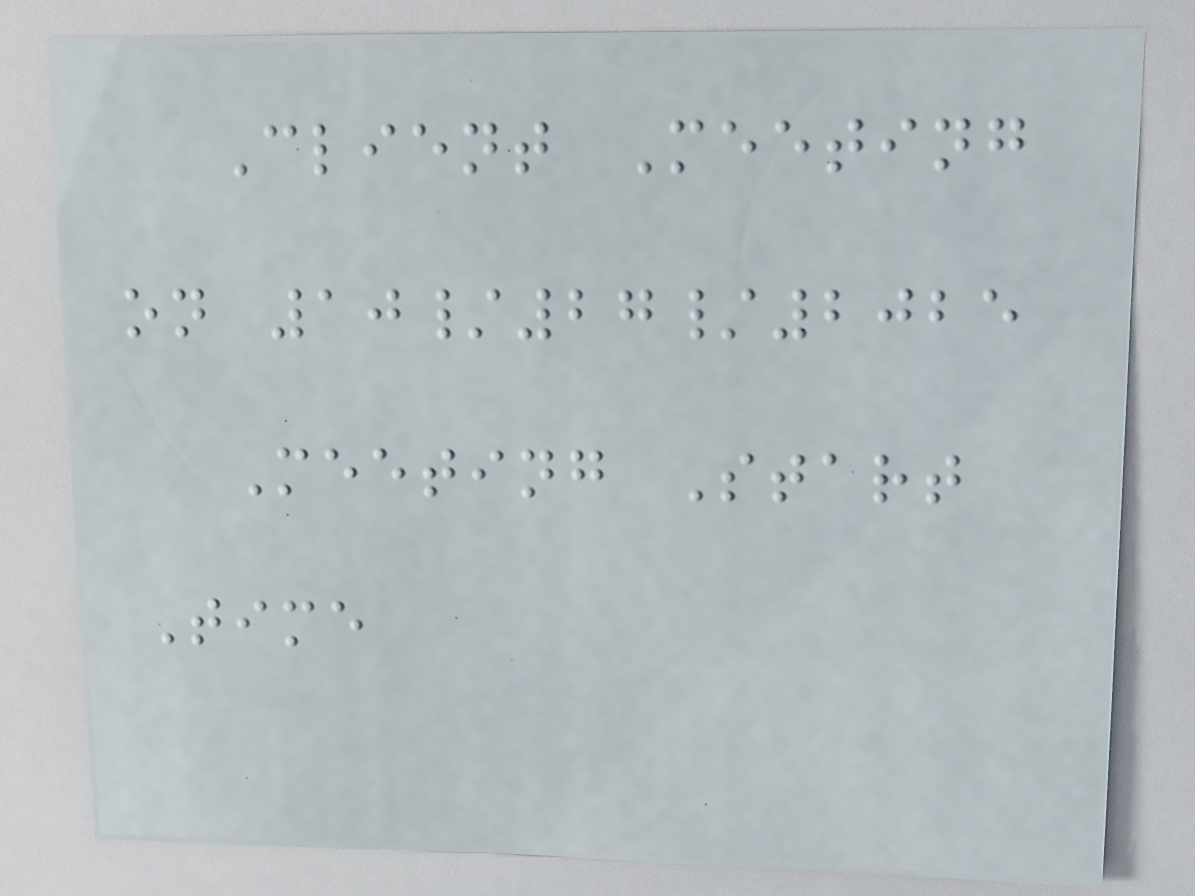Client Meeting
on 10/27/2025
Meeting Start
Time
